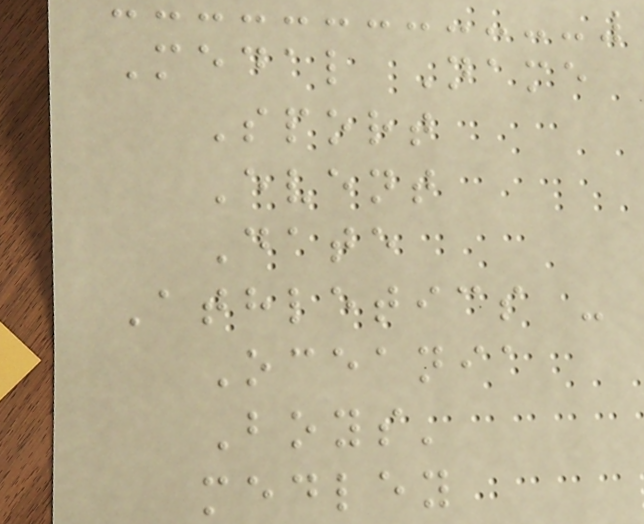Medal Name
Sport
Event
Date
Athletics -
Oceania
Boys'
medley
